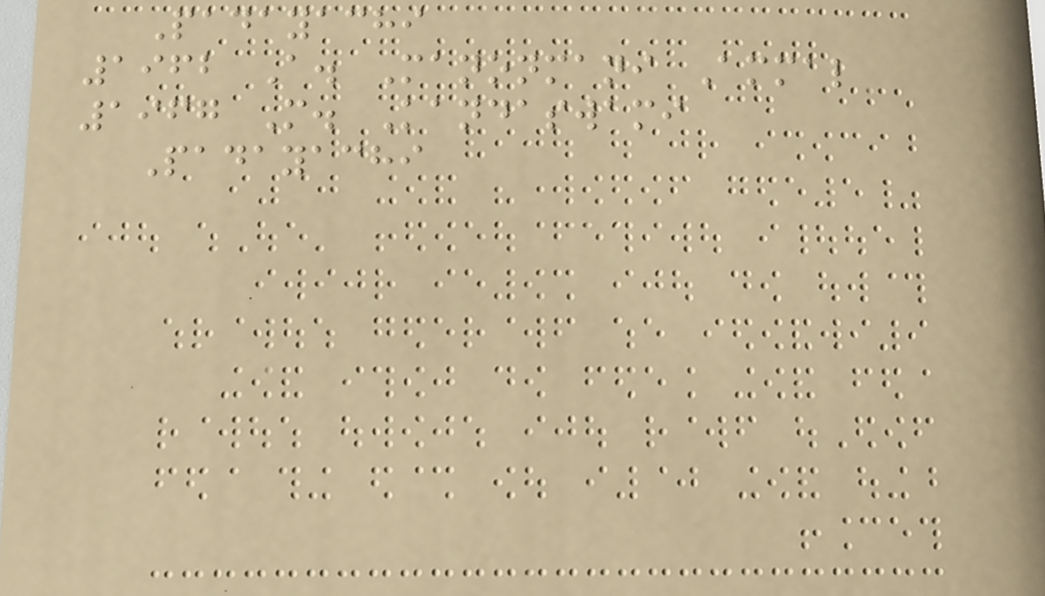Padayachi
1962 A. Manonmani Ammal
1967 M. Kandaswami
Padayachi
